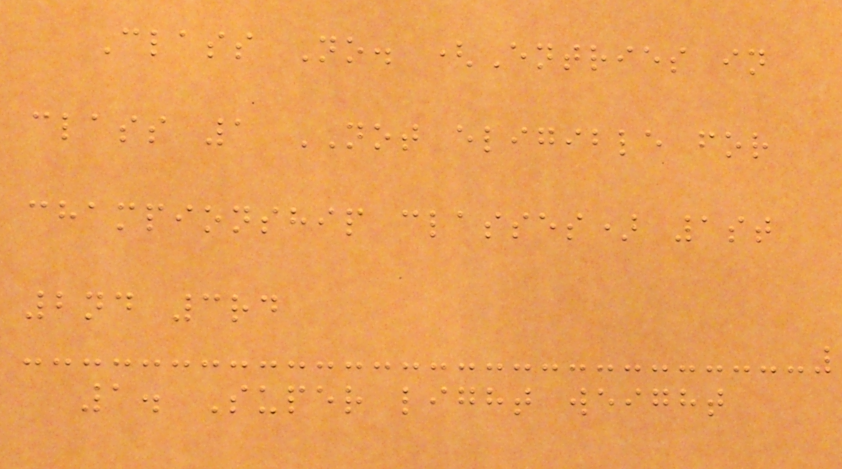Class No. (Entries in
class 1 NOT eligible for
championship classes) 1st
2nd 3rd
1. Super light weight
